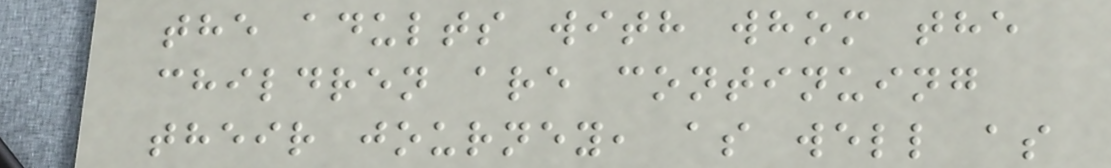the adults with whom the
children are continuing
their journey, as well as
